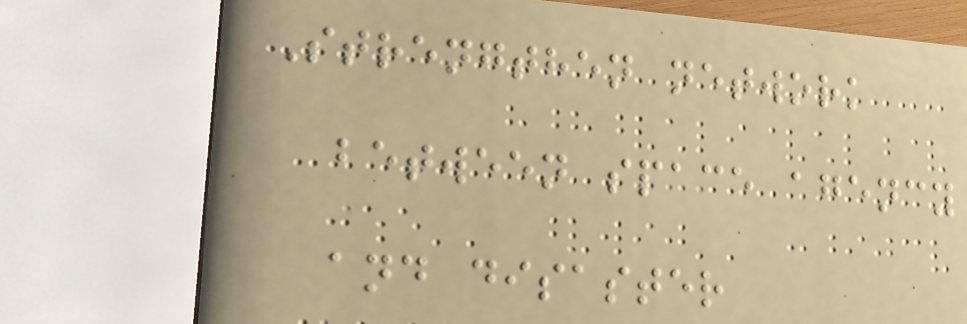Strengthen network
between space agency
and disaster
